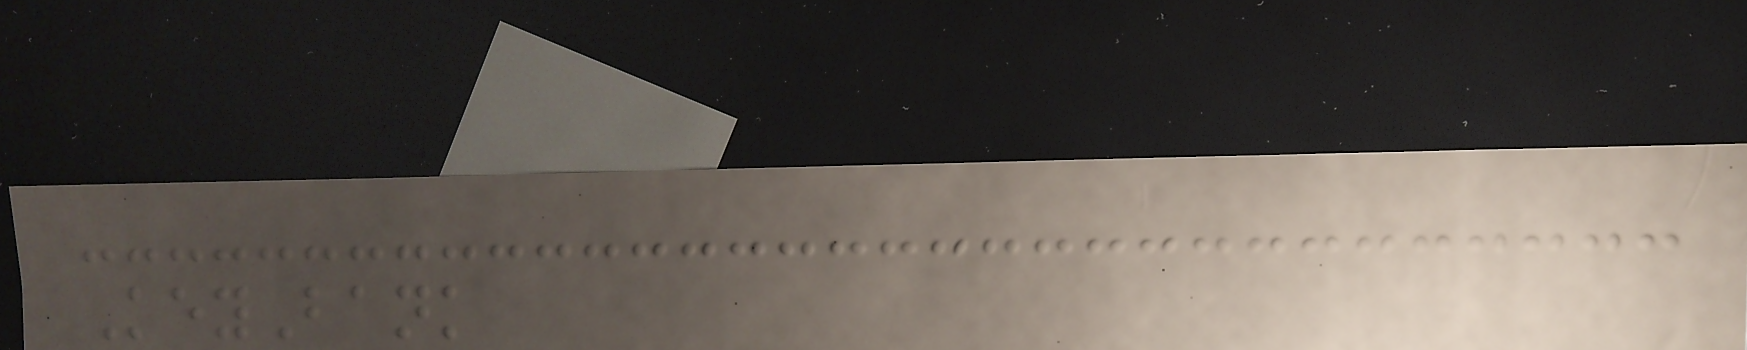KeyBank
